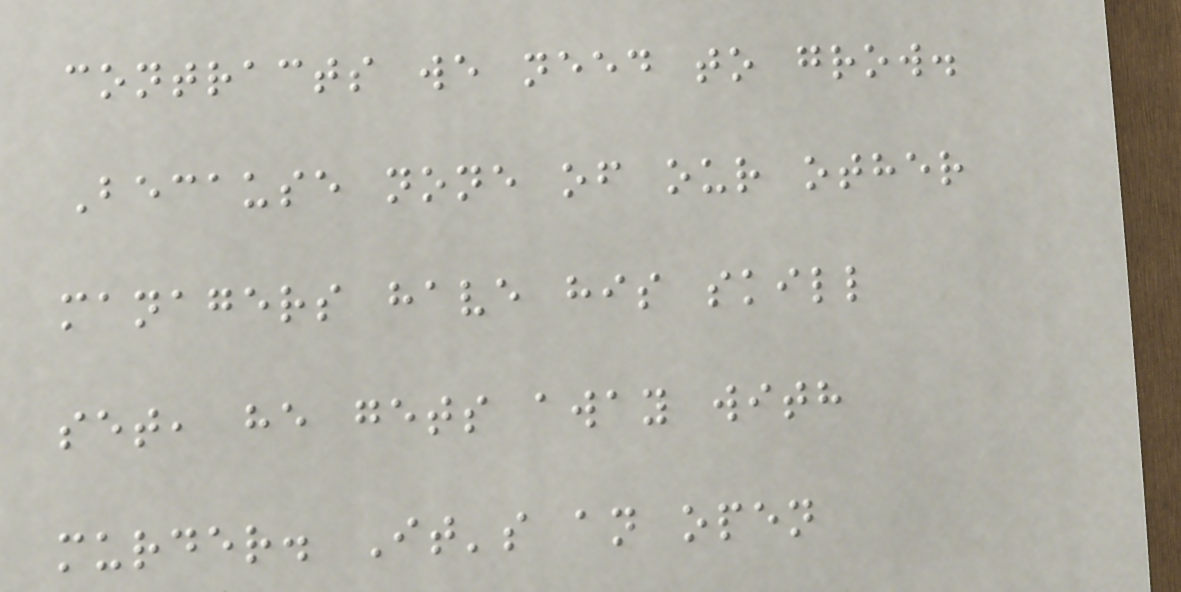contracts we need to grow.
Because none of our other
managers have his skill
set, he gets away with
murder. It's an open
